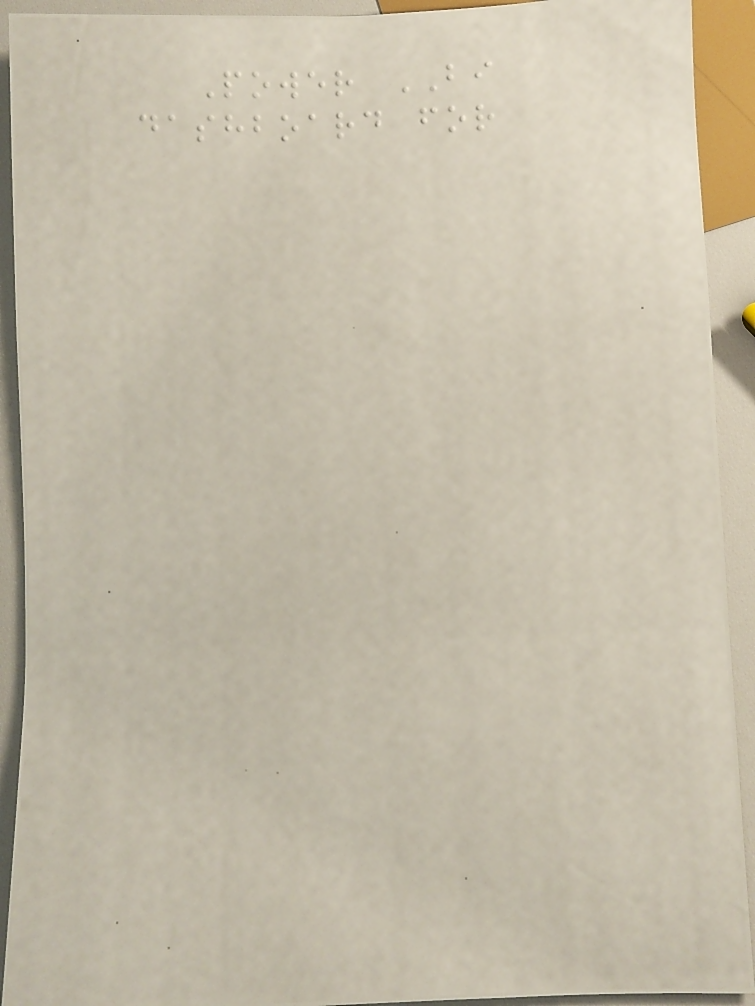Power BI
dashboard for
